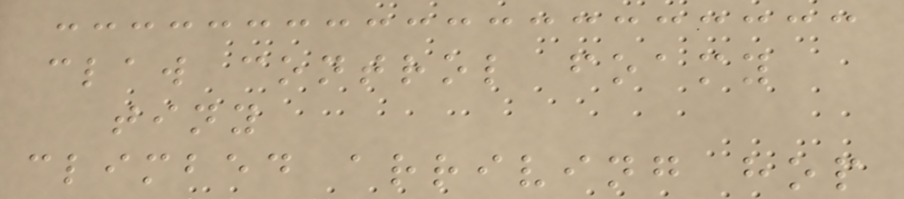claw control foamy
tiny
climbed arriving hop
